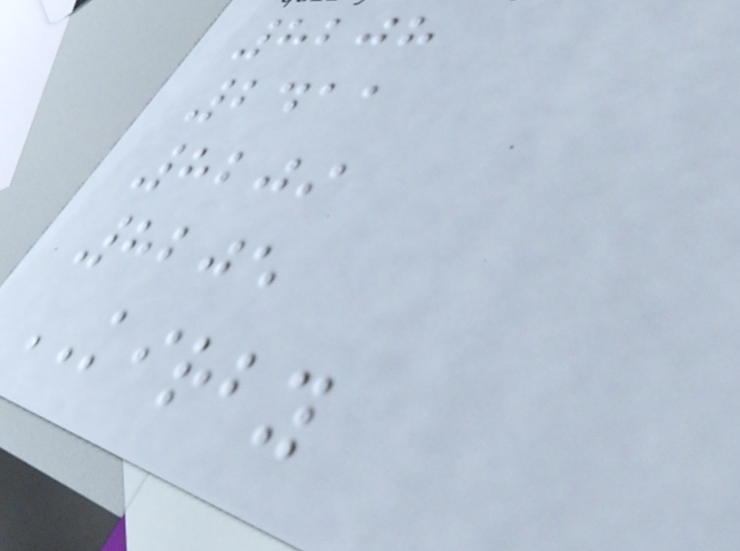8208
2411
8209
8205
KIRBY
